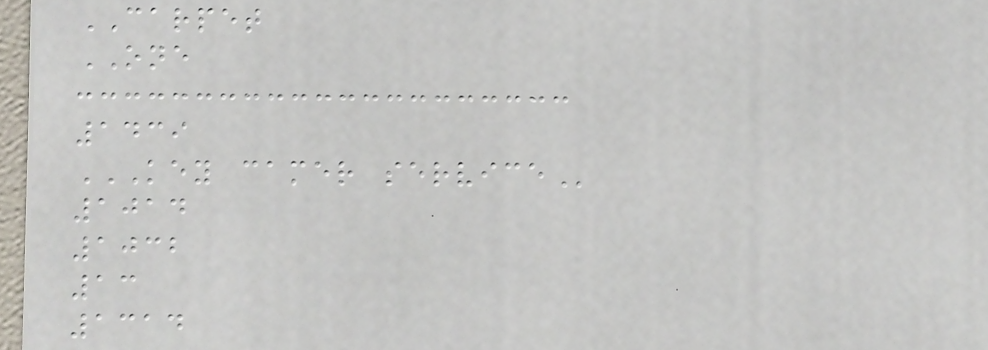CARPET
ONE
1439
KEY CAMER SERVICE
1014
1032
13
1314
